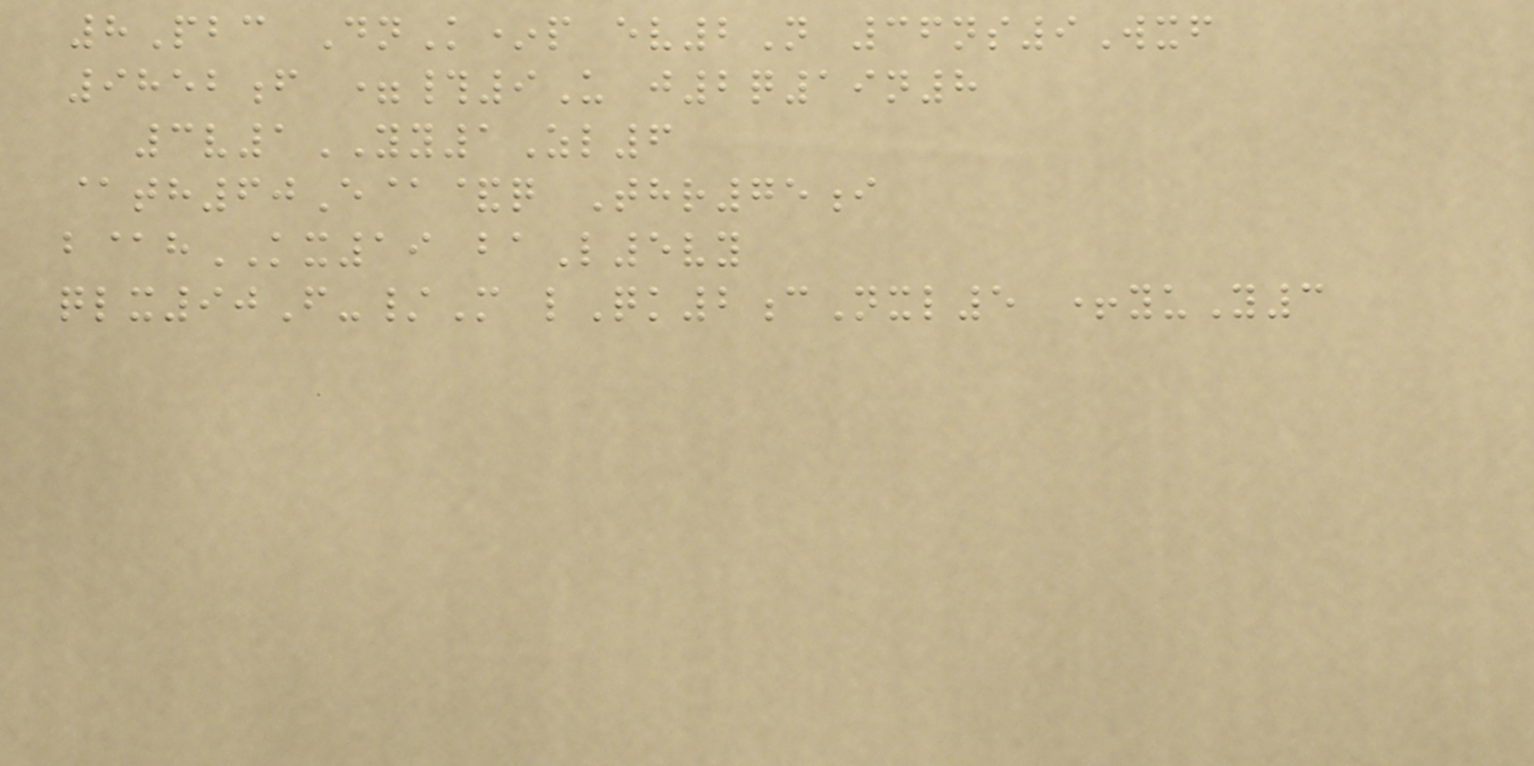8Pbc DnK*p ev2N 36ns9Wxf
9852f =#9U j2q19n8
3v1YY1Zl6
@th60E@&q Thr75i
b@hKX19 baL5vy
qlx90F-/M lQk2cNxl5 +yuY3
